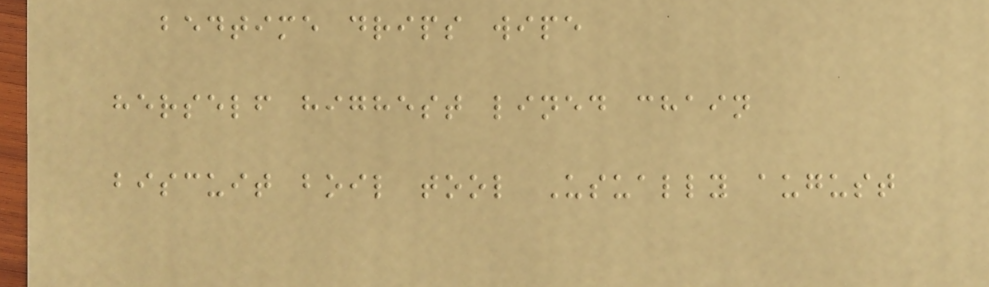bedtime drips wipe
herself highest lined chain
biscuit boil tool Usually august
